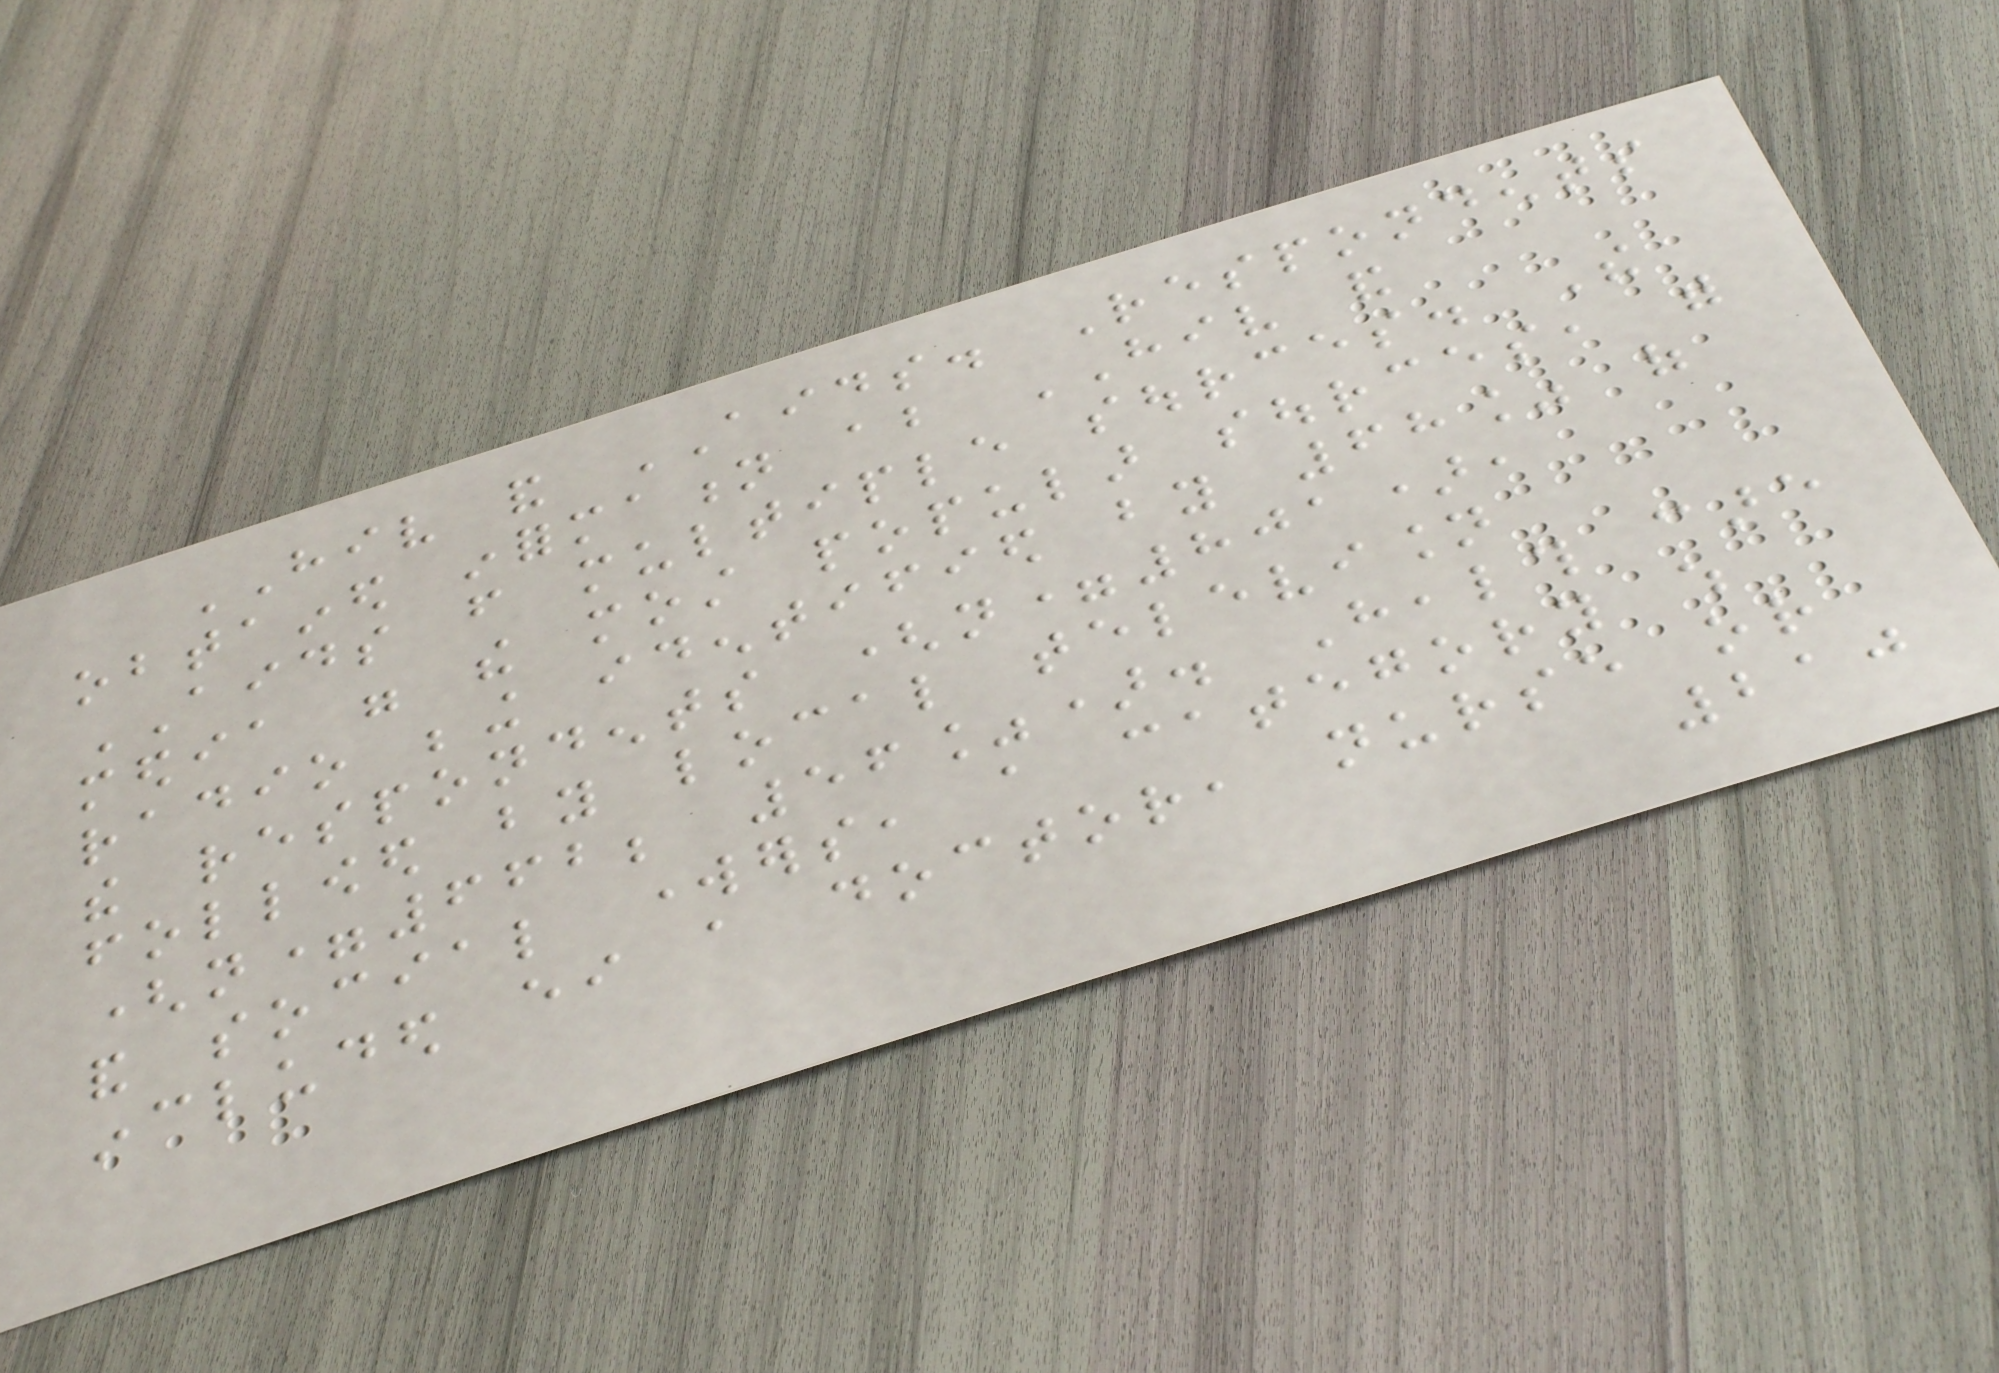HIV and AIDS. Respondents
obtained information about HIV and
AIDS from multiple sources. The
media were the most popular sources, with
radio being identified by 68% of
the respondents (n=801),
followed by local television
(n=662; 56%). Health care
and social workers, a category which
included either a doctor, nurse or
210
